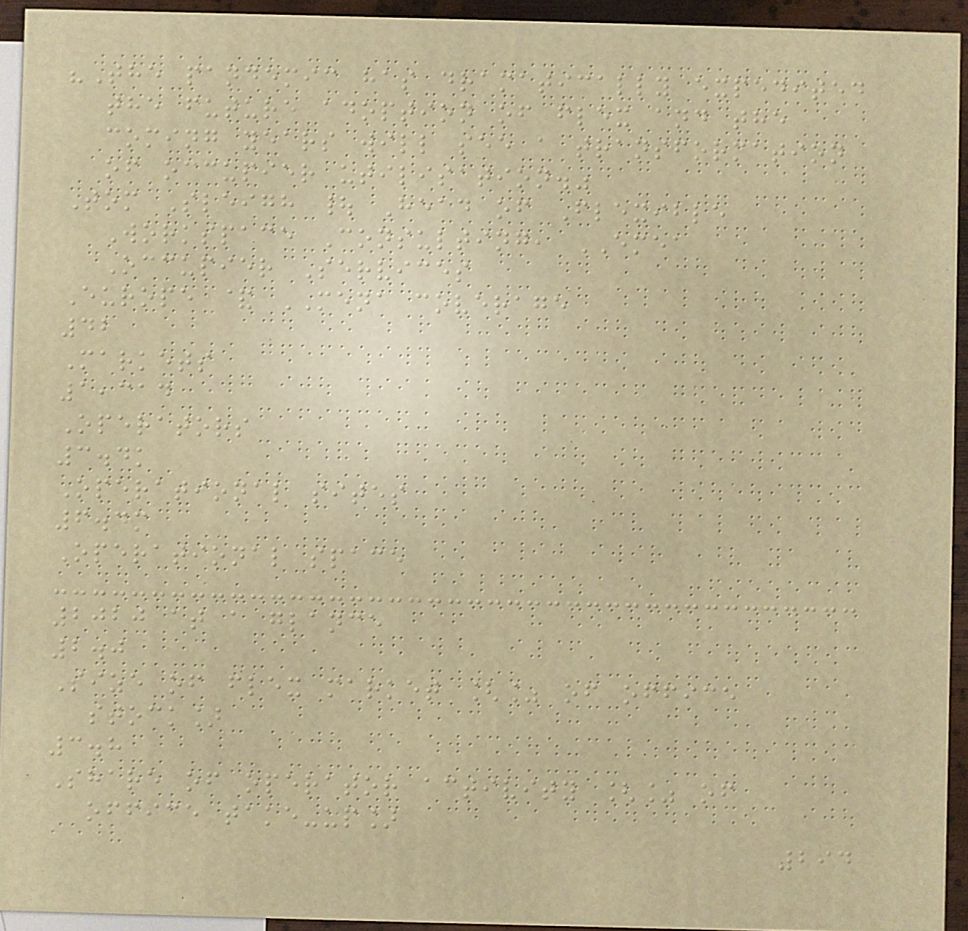"The pandemic has dramatically expedited
the future adoption of flex and the
coming years will see a transformation
of occupier utilisation."
Tom Sleigh | Head of Flexible
Workspace Consulting, EMEA
Occupier Services
Europe & MENA coverage
42
Markets
1,314
Operators
3.4k
Operational sites
6.4m
Operational space
2020 at a glance
2.0
Size of flex market [% of office
stock]
3.8
Share of operator activity [% of
office take-up]
294
